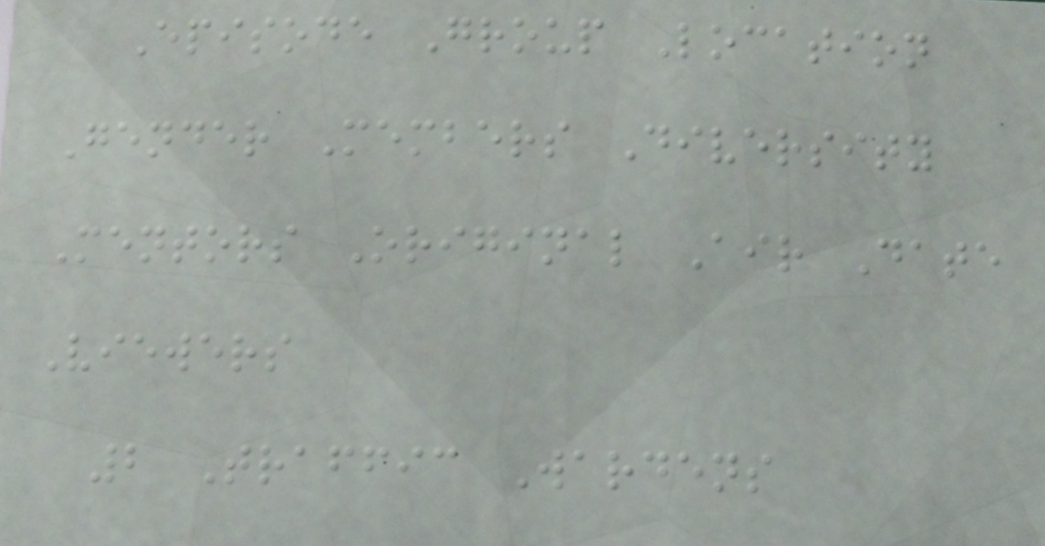Episode Group Location
Gender Members Diversity
Mentors Original Air Date
Viewers
2 Traffic Wardens
